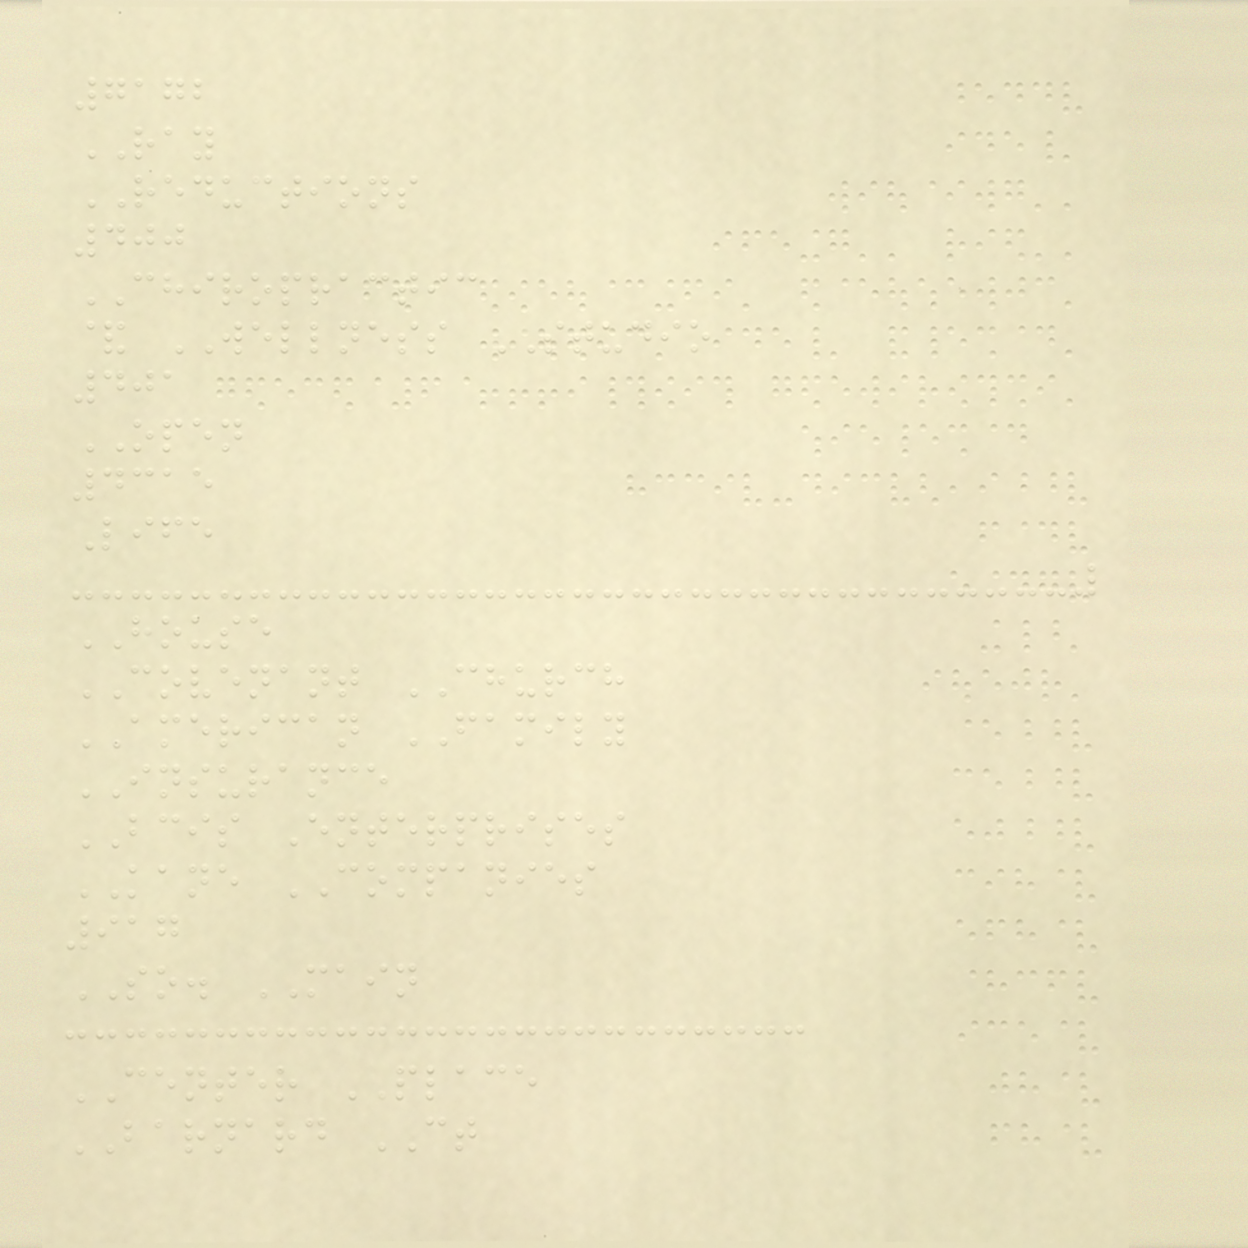7172
RAY
REDUCTIONS
400
CHIROPRACTIC
& WELLNESS STUDIO
401
OPEN
4315
Life
HOUSE
COVENANT CHURCH
AMERICAN FAMILY
INSURANCE
BCIS Enterprises
KANE COMPANIES
917
SO. MAIN
CENTER PLACE
BARNARD CT
